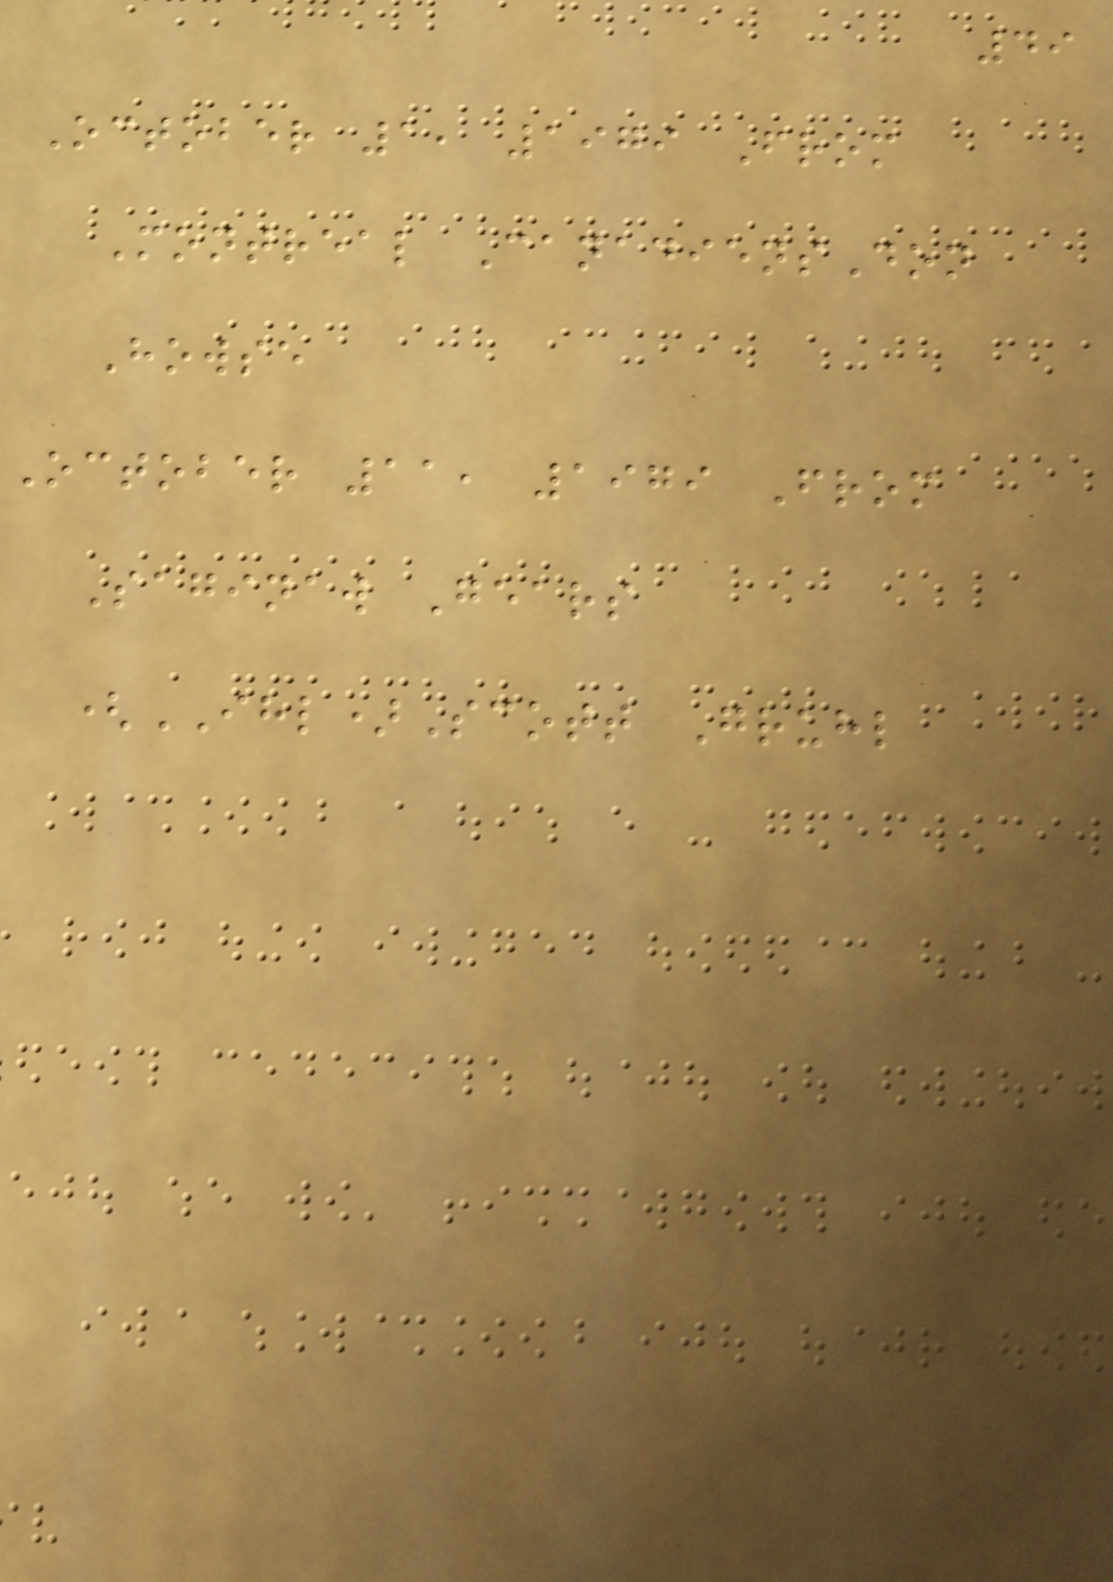49
October 1, 1979 From
Montreal CanadiensDon
Howse
October 11, 1979 From
Saginaw Gears
(IHL)Scott Gruhl
